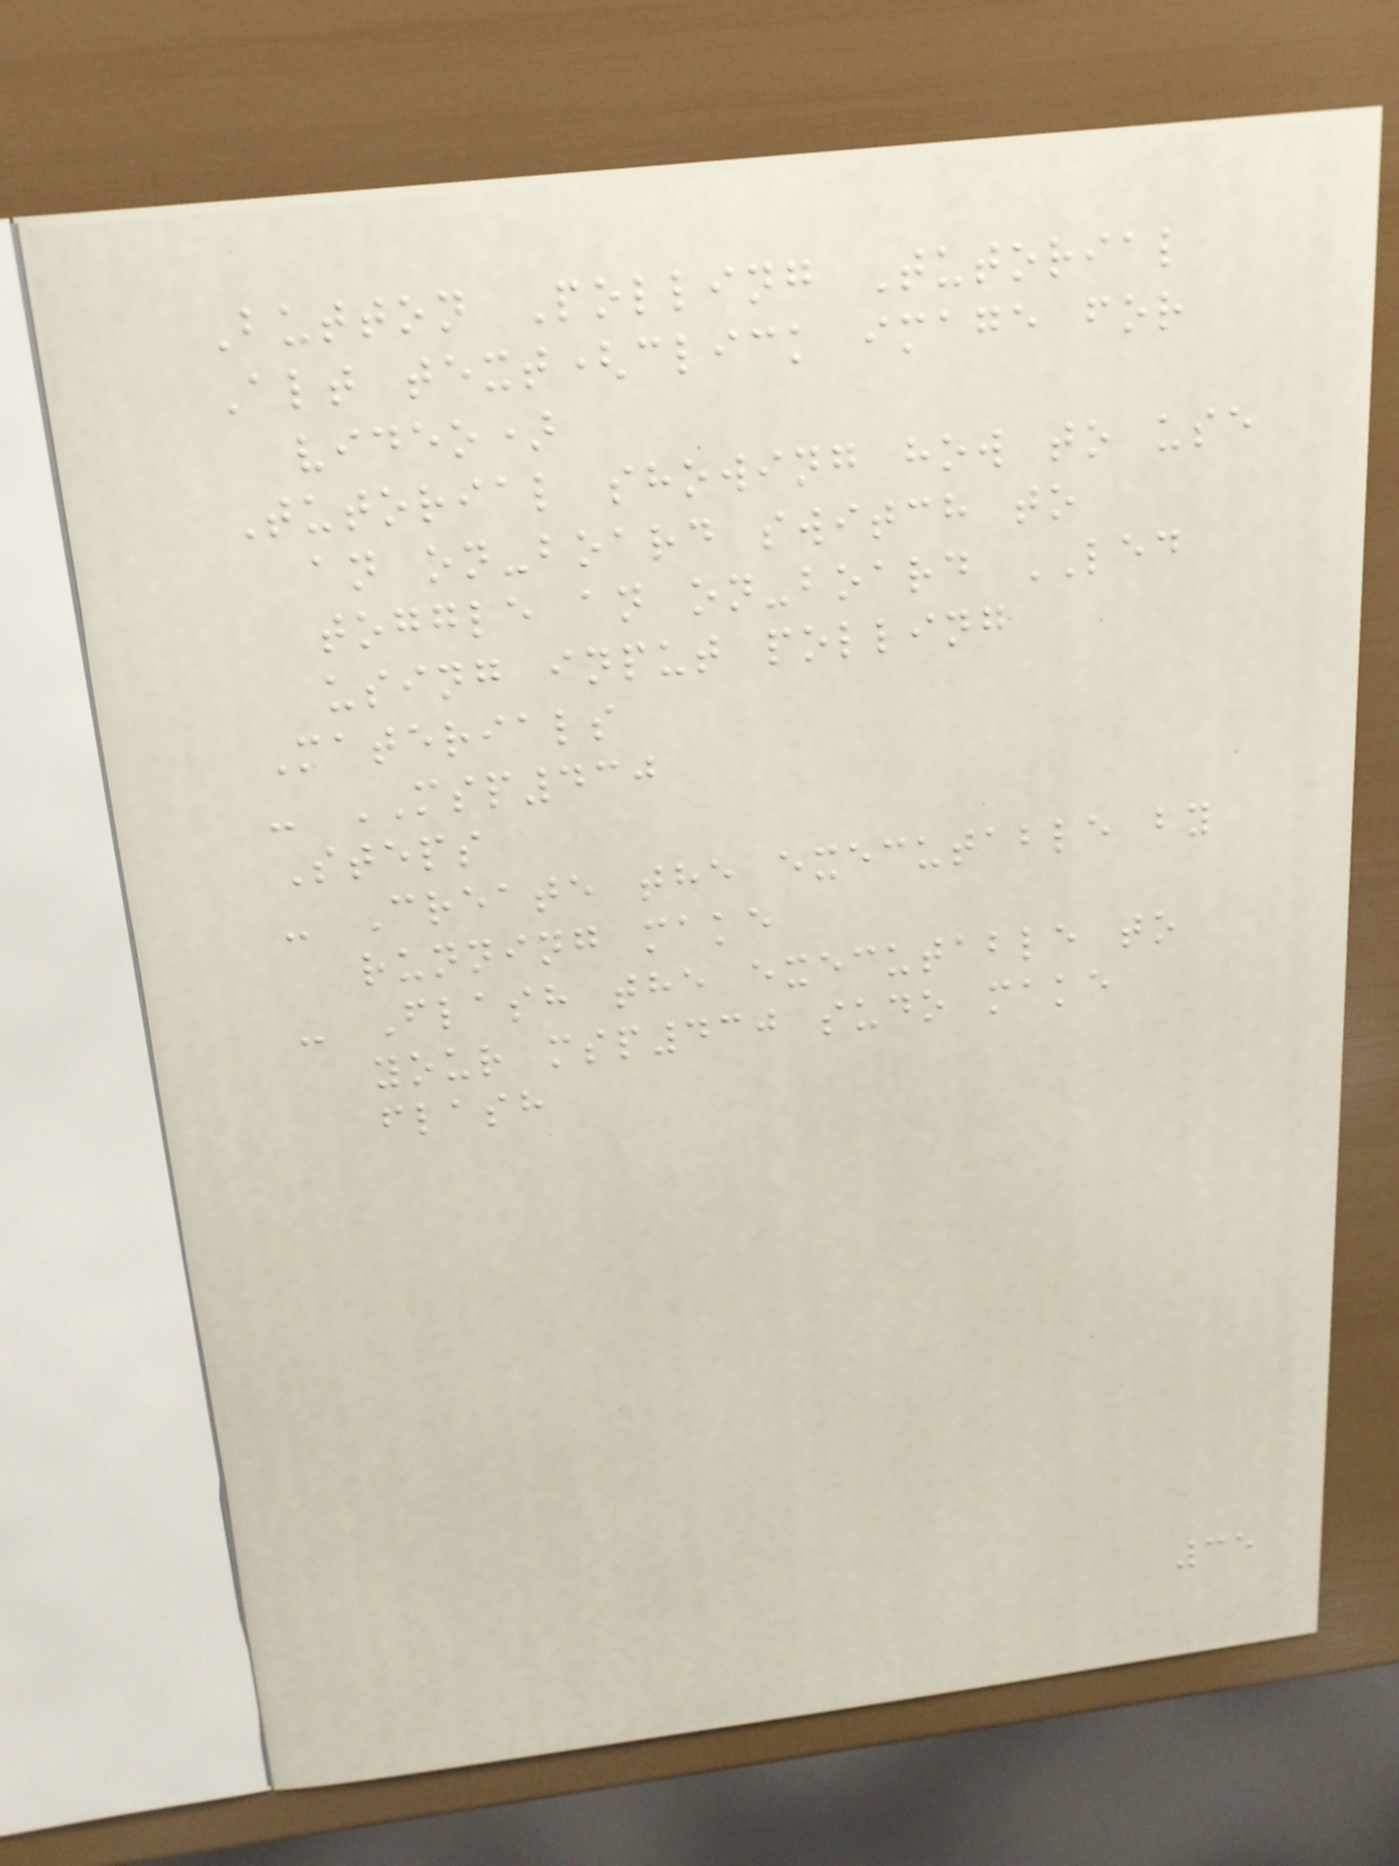Button Polling Tutorial
Alt text(click image for
video)
Tutorial showing how to use
an on-board switch to
toggle an on-board LED
using input polling
Materials
- MSP430
Steps
- Create the executable by
running make
- Flash the executable to
your msp430 sudo make
flash
35
